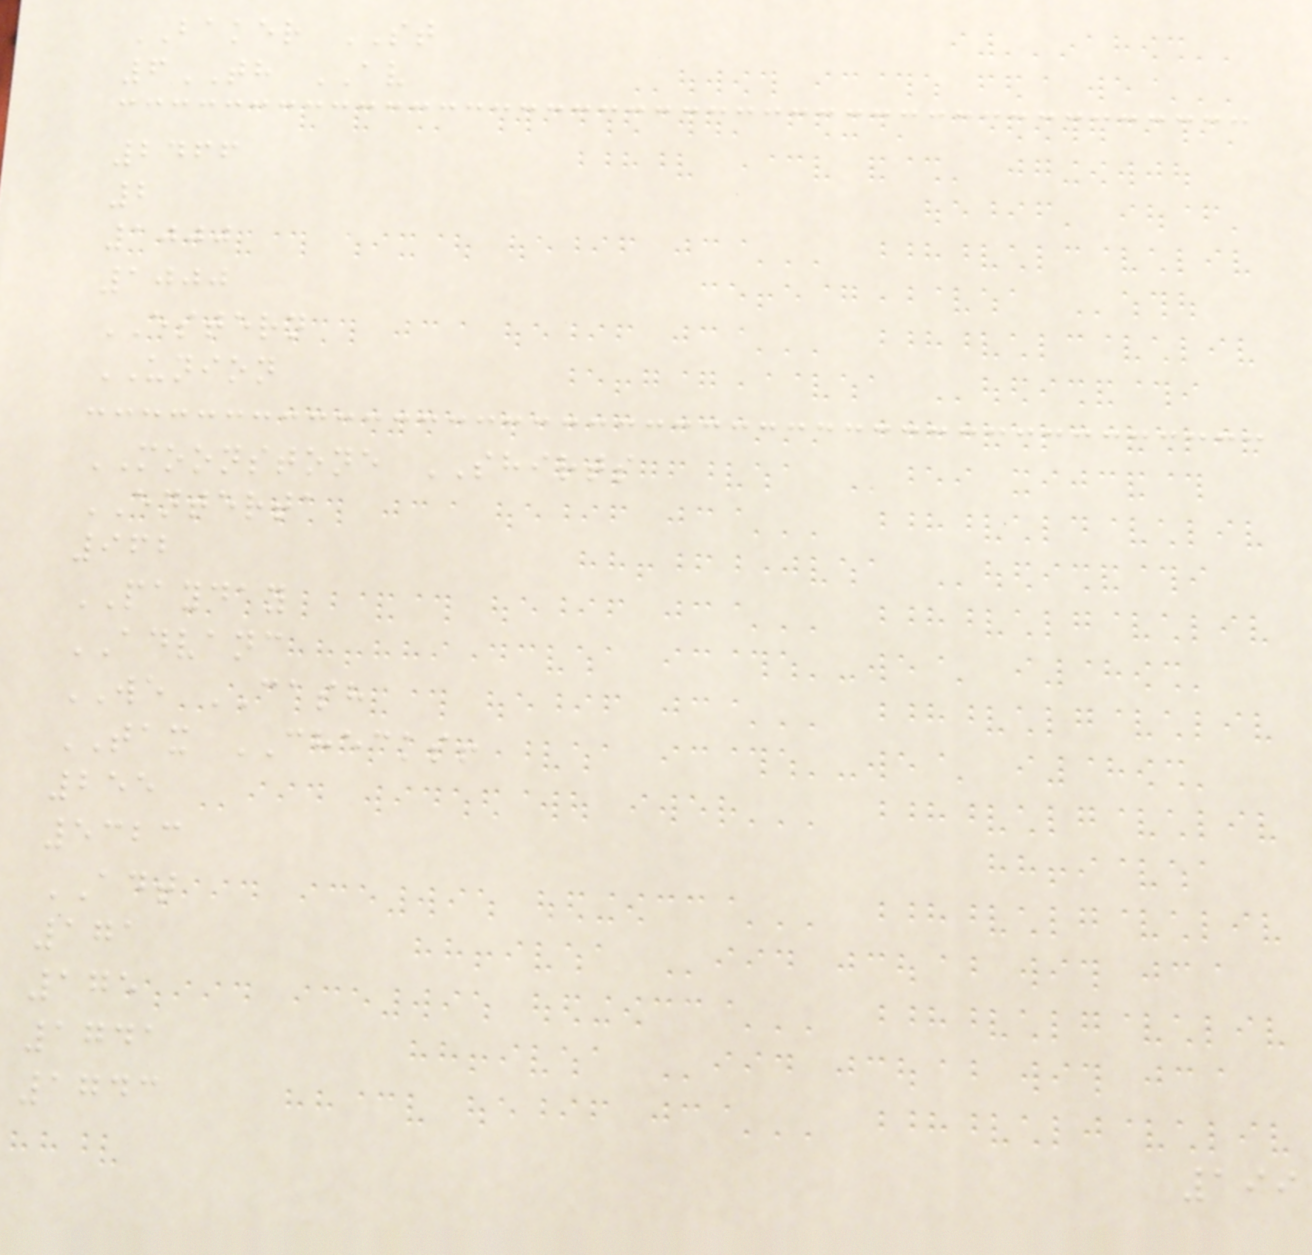BAKER ST
6TH AV
2466
2
1000
1000
ESTERN
UNION
MOONSTONE SHIRTS
ENTERTA
962
PAYDAY
ADVANC
WE CASH
TAX CHECKS!
255
5323
ADT
171
175
1741
1743
199
